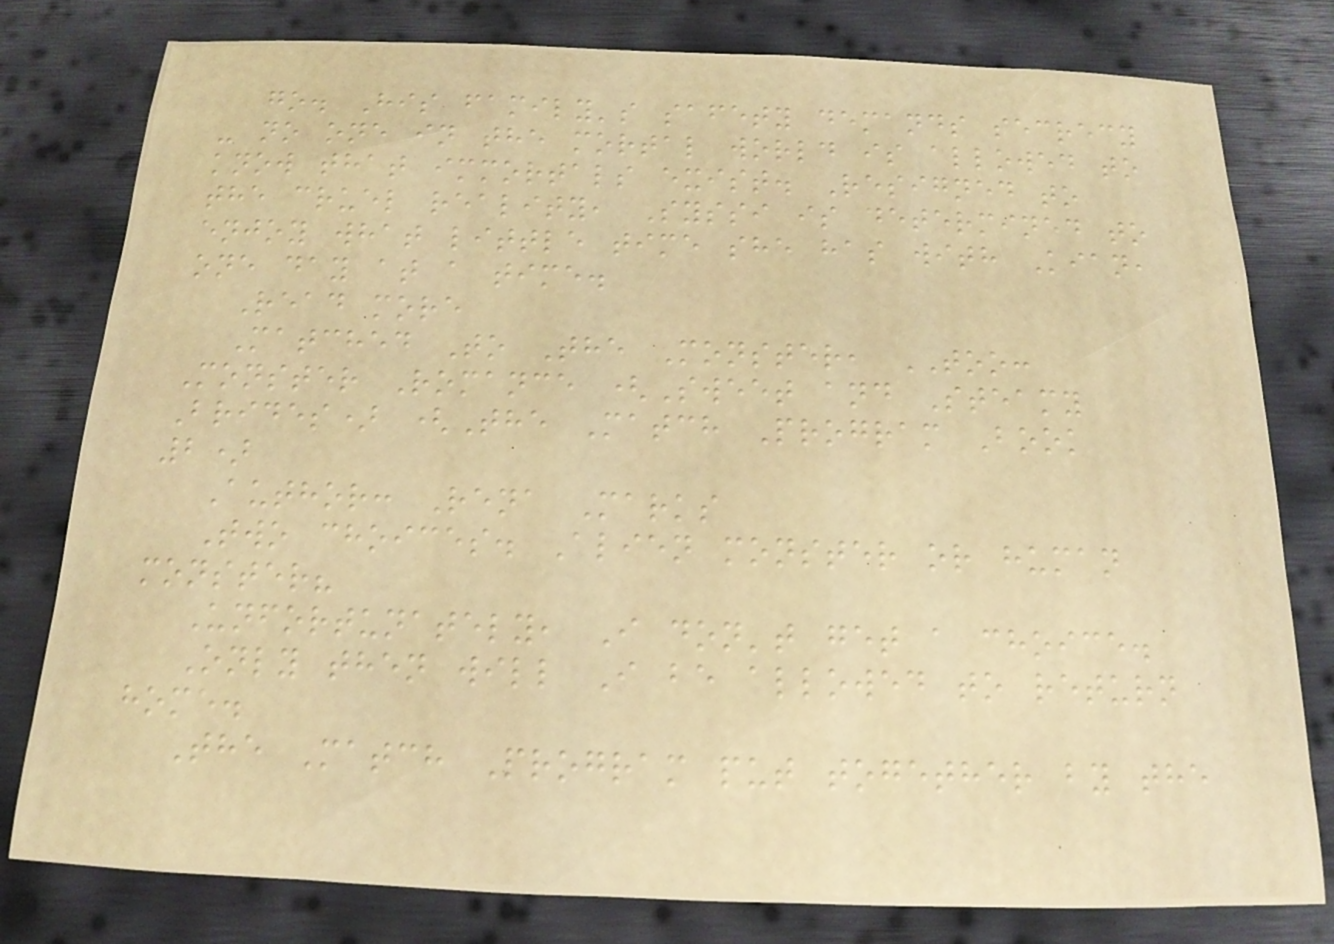go. His family's safety demands secrecy
- no one in the mortal world is allowed to
know that immortals exist. Resigned to
the cruel reality, Syssi is determined to
enjoy what little time she has with Kian,
one day at a time.
Read more
Matched To The Monster, TOO:
Monster Romance (Sweet and Steamy
Brides) (The Match Program Book
2)
Author: Rena Marks
Two choices. Alien monster or human
monster?
Unfortunately, I don't get a choice.
Only then will I be allowed to return
home.
The Match Program put together by the
